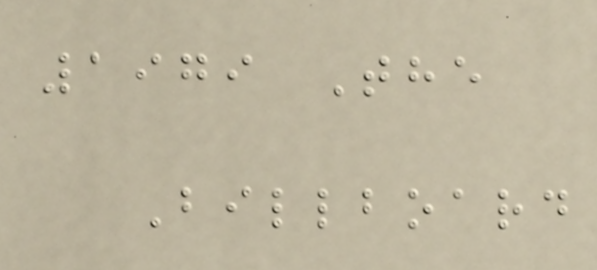1979 The
Billboard
